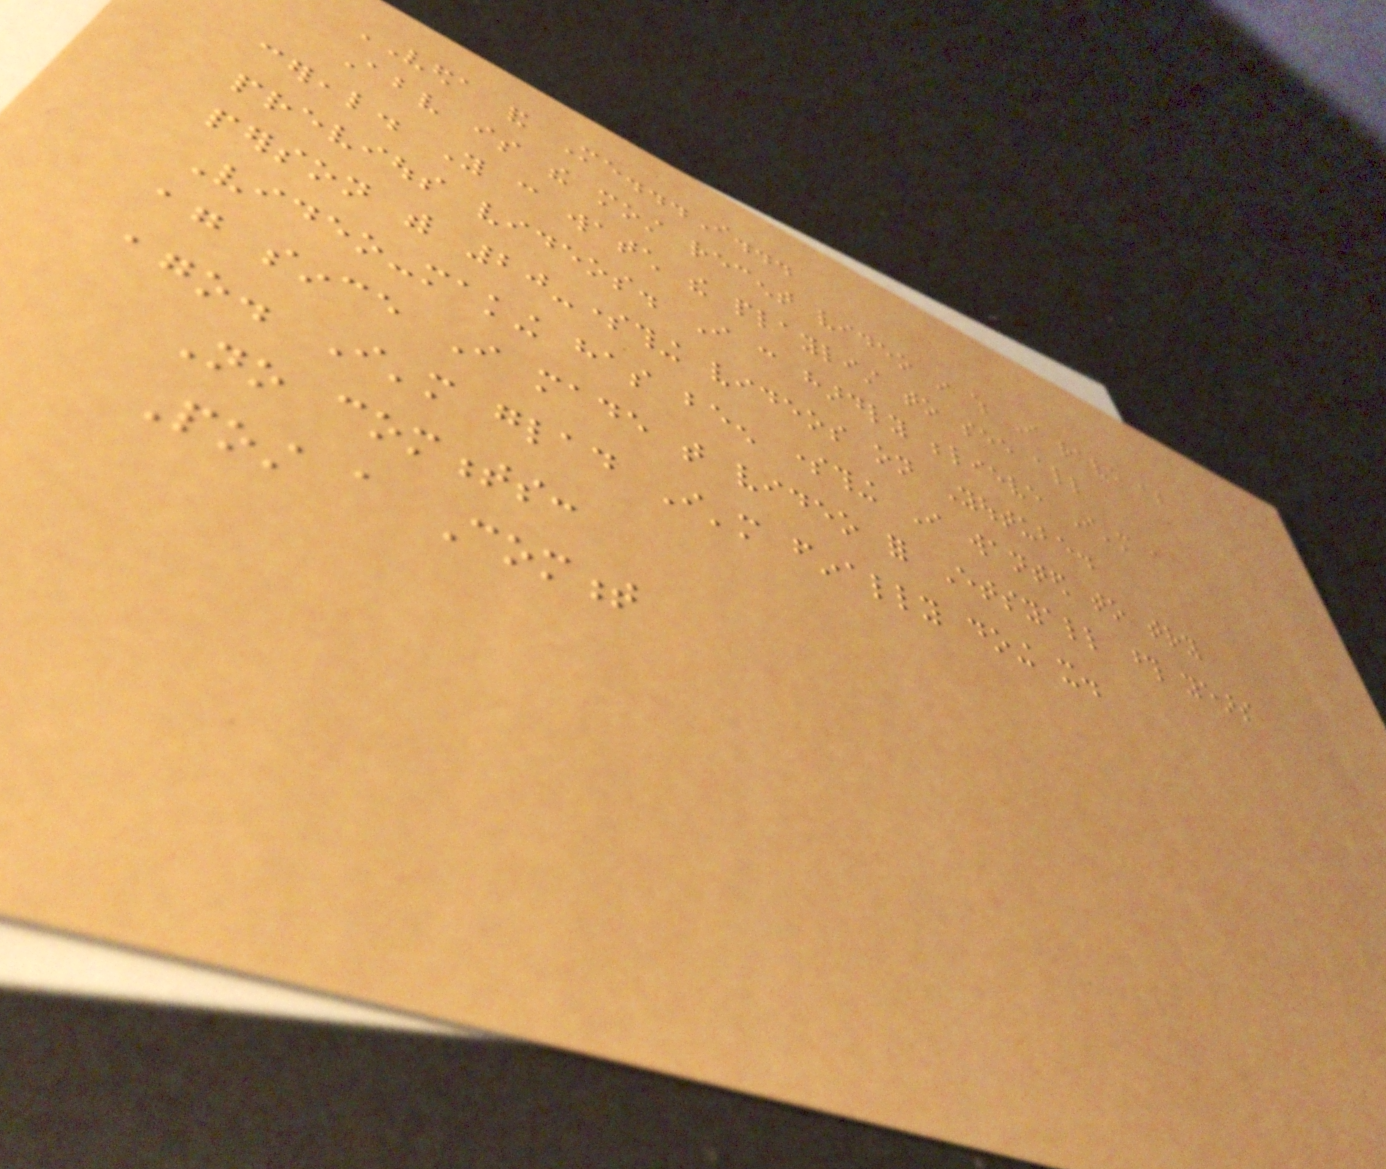VEDA and Me...I...
Above is the most recent video in which I rave about
cereal. You can watch the playlist to see all
previous videos. I can hardly believe I'm a
person with 20-something videos on Youtube.
Video-making has been something I wanted to try
again since I made that video for Etsyall those years
ago. I'm glad I'm finally doing it.
No comments:
Post a Comment
